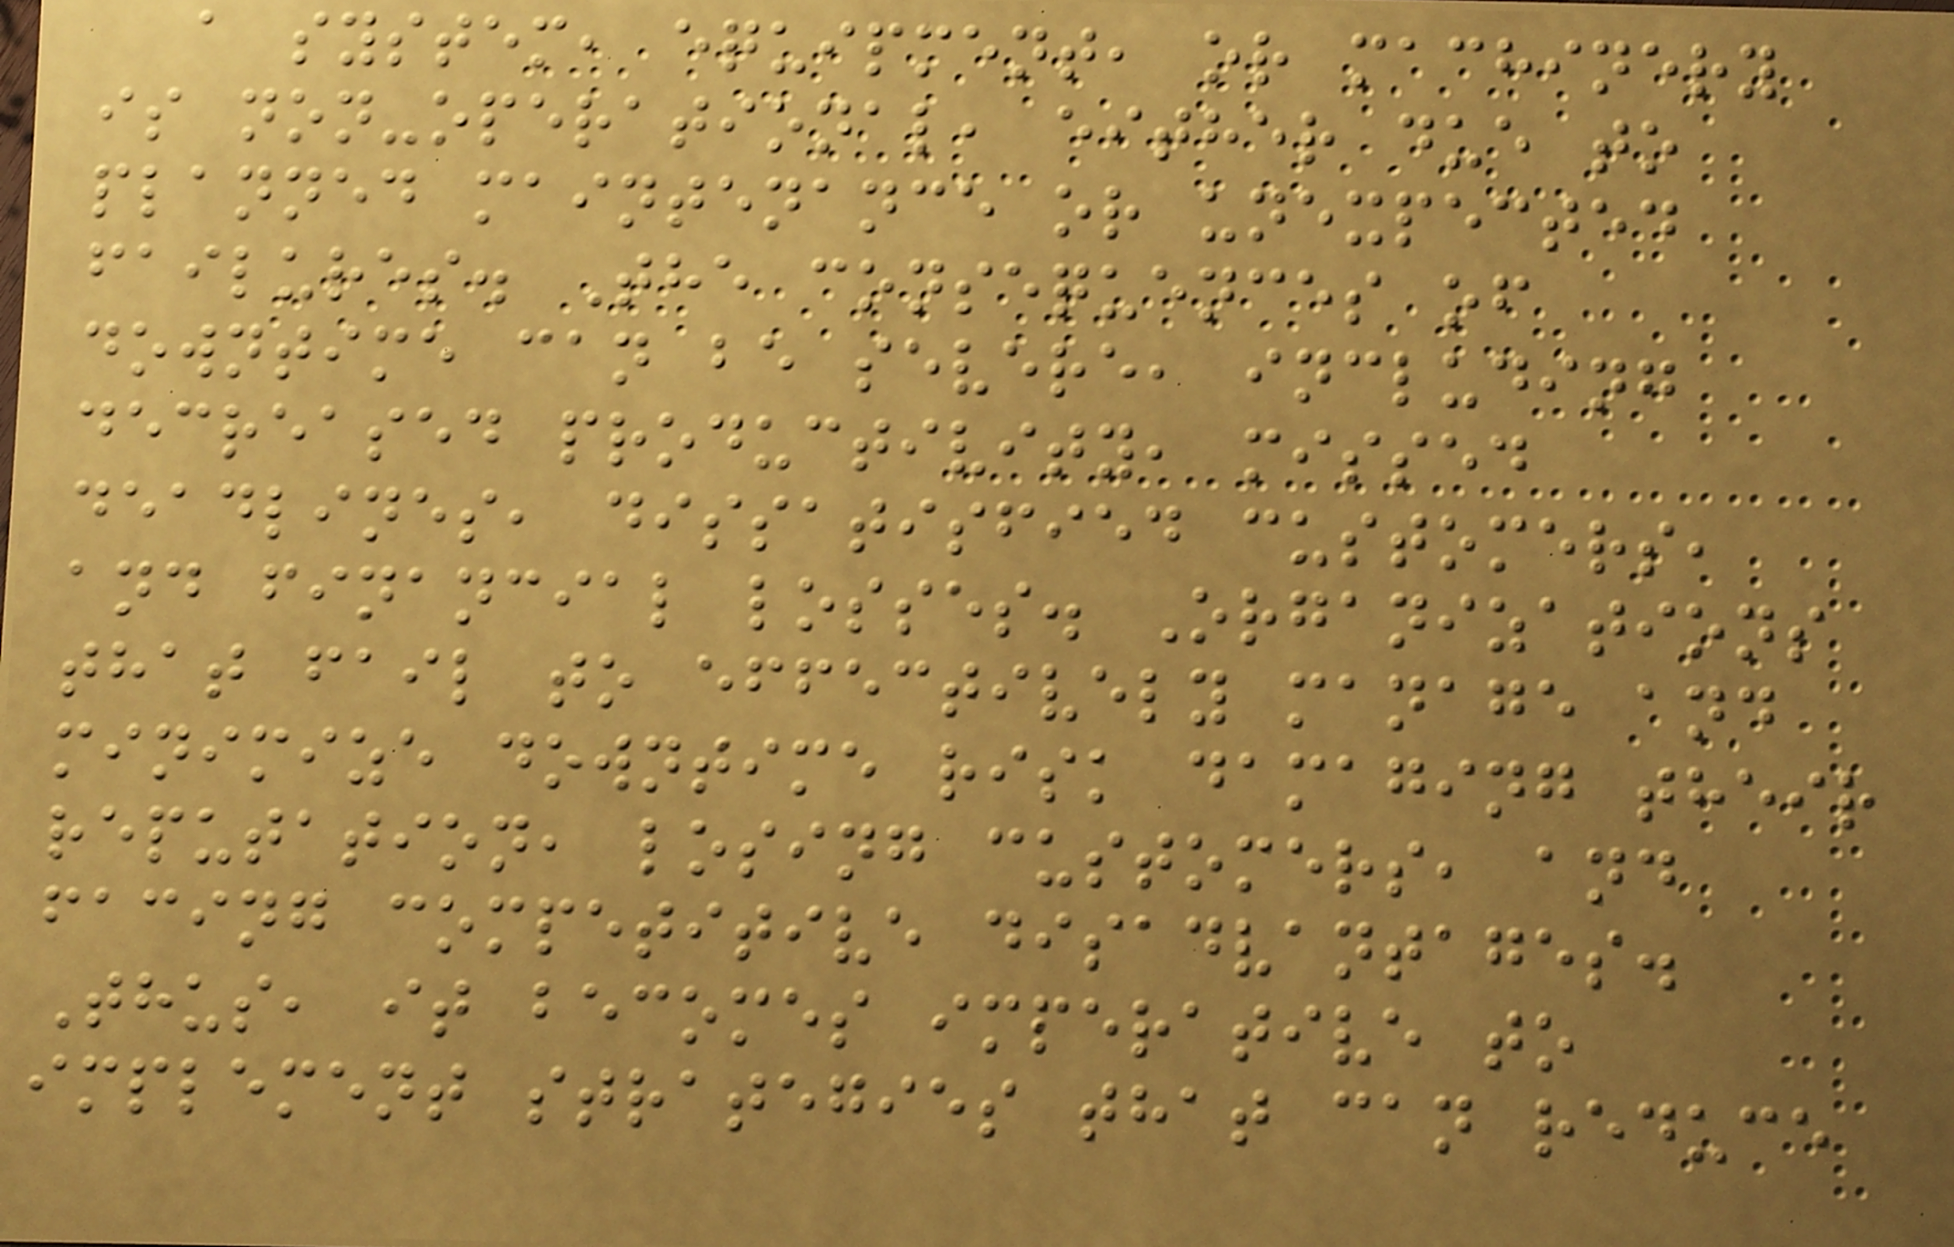a system, equipment, or machinery
is non-operational, either due to
planned maintenance or unexpected
failures. The consequences of
downtime can be severe, including
decreased productivity, missed
deadlines, dissatisfied customers,
and financial losses. Organizations
that fail to effectively manage and
minimize downtime risk damaging their
reputation, losing customers, and
facing competitive disadvantages.
Thus, it becomes imperative to
implement strategies that can reduce
